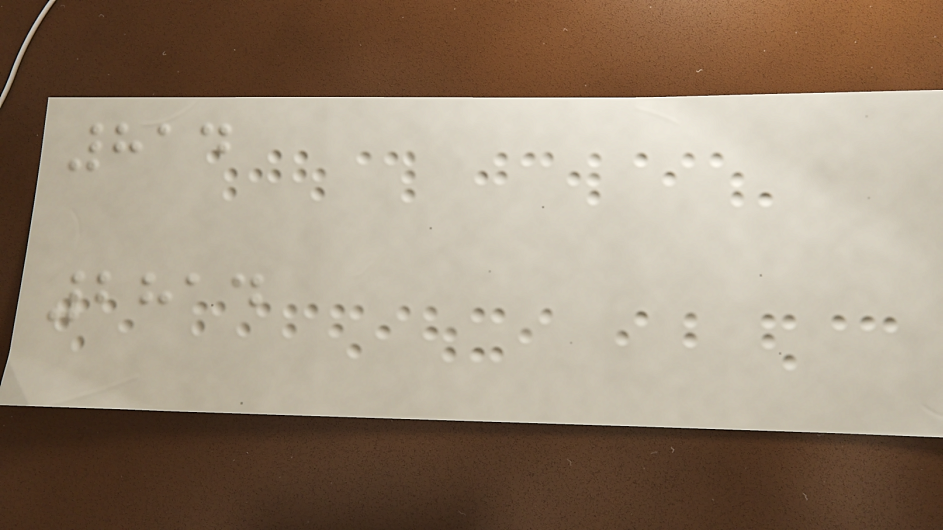814
2814
